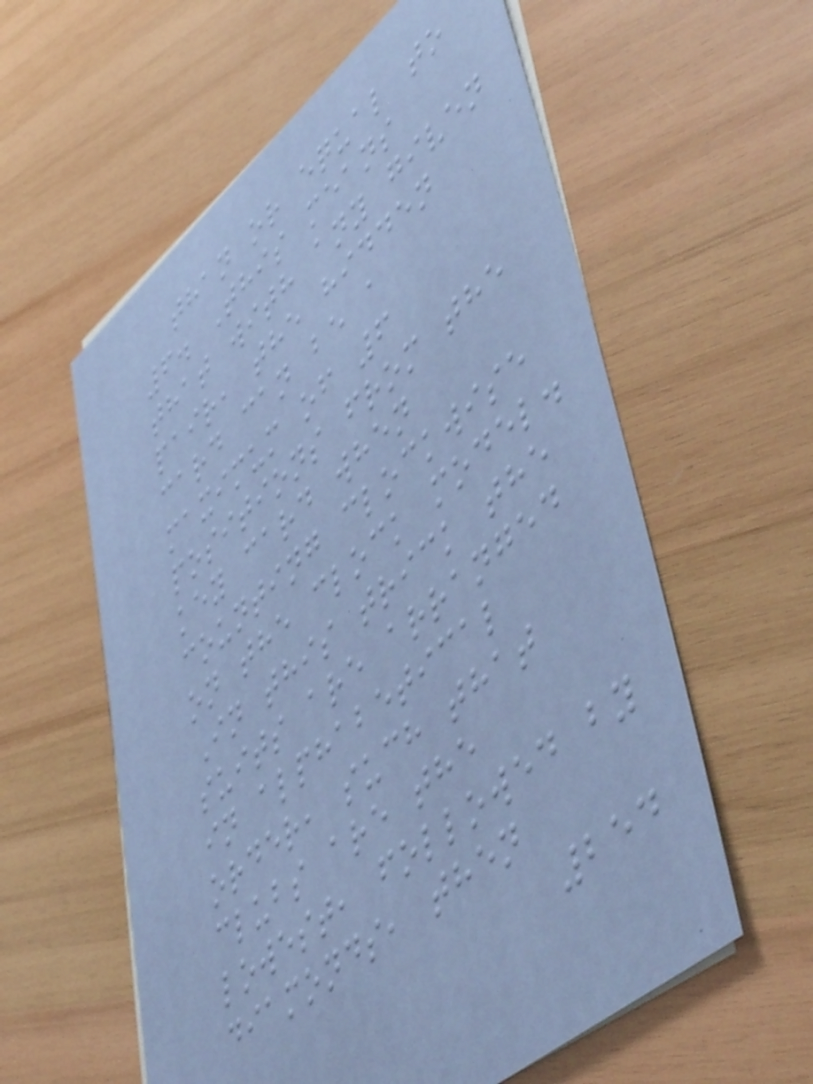than or equal to
6. This means
that with any given
pair, the hidden
card can be a
maximum of 6
positions from the
key card when
counting clockwise
on the clock model.
In this trick the
suits are arranged
in alphabetical
order, such that
clubs are the
lowest, followed by
diamonds, then
254
